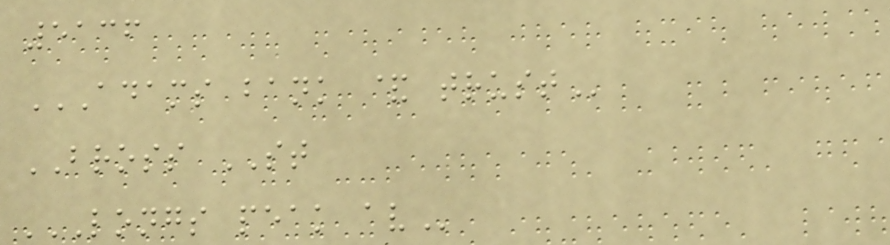5136
ADAMS BANK & TRUST
BROSS ST
LONGS PEAK AV
